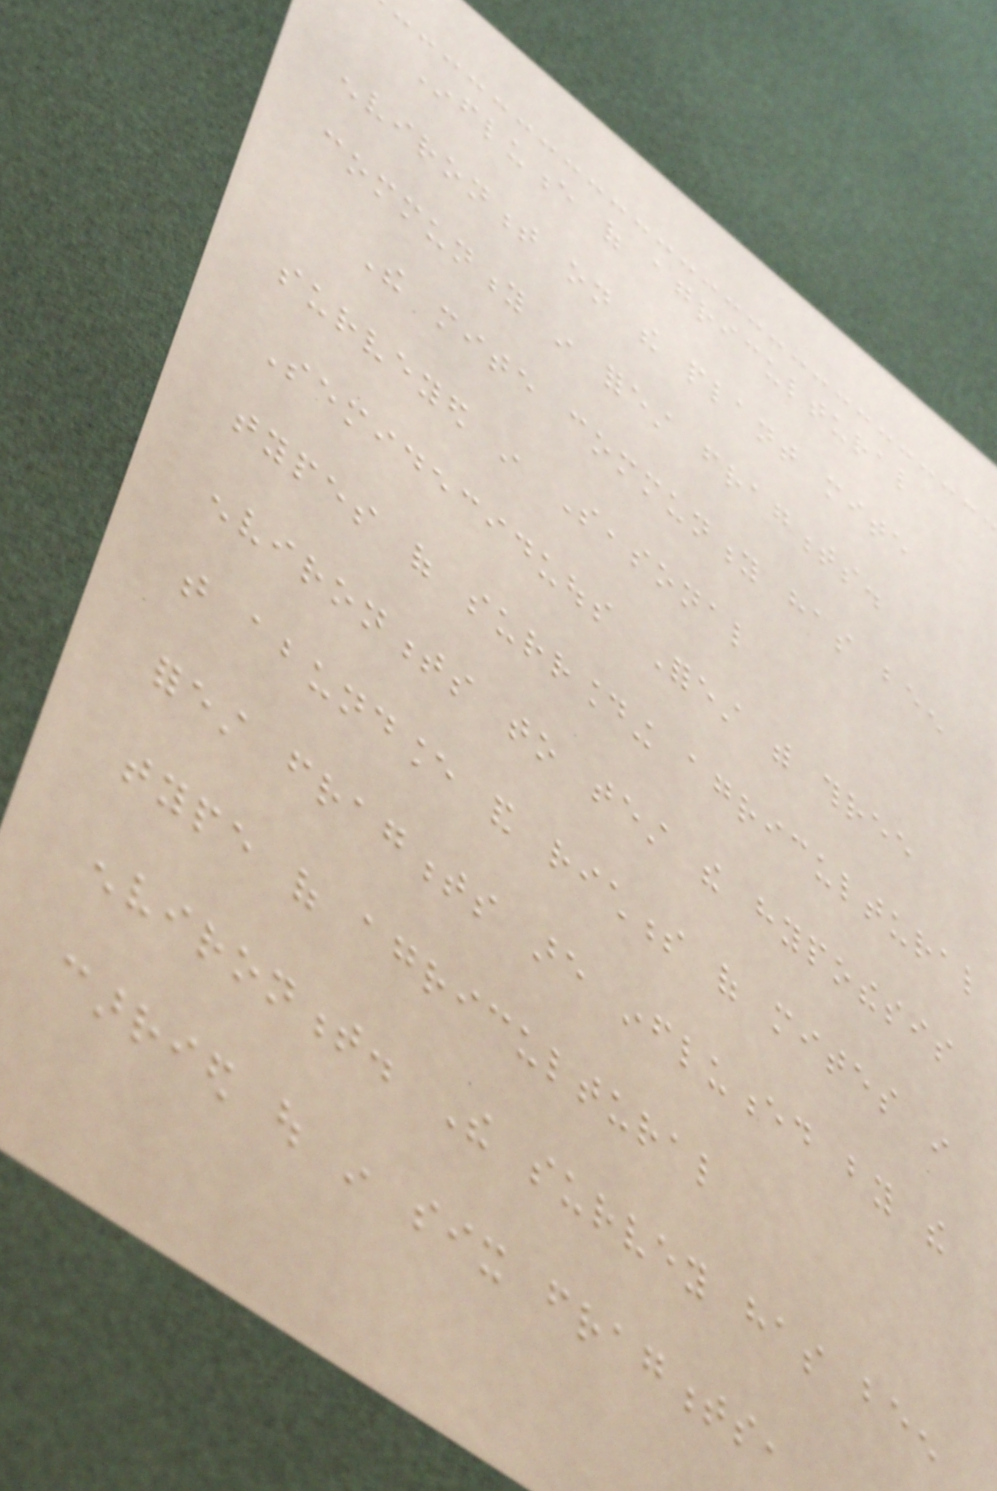Influence of agricultural
environment on the plant mite
community in forest fragments.
The mite community has been
surveyed in Seasonal
Semideciduous Forest with three
types of surrounding agricultural
environments to test the hypothesis
that abundance and richness of mites in
forest fragments are influenced by the
type of agricultural
environment. The survey has been
carried out in six fragments,
